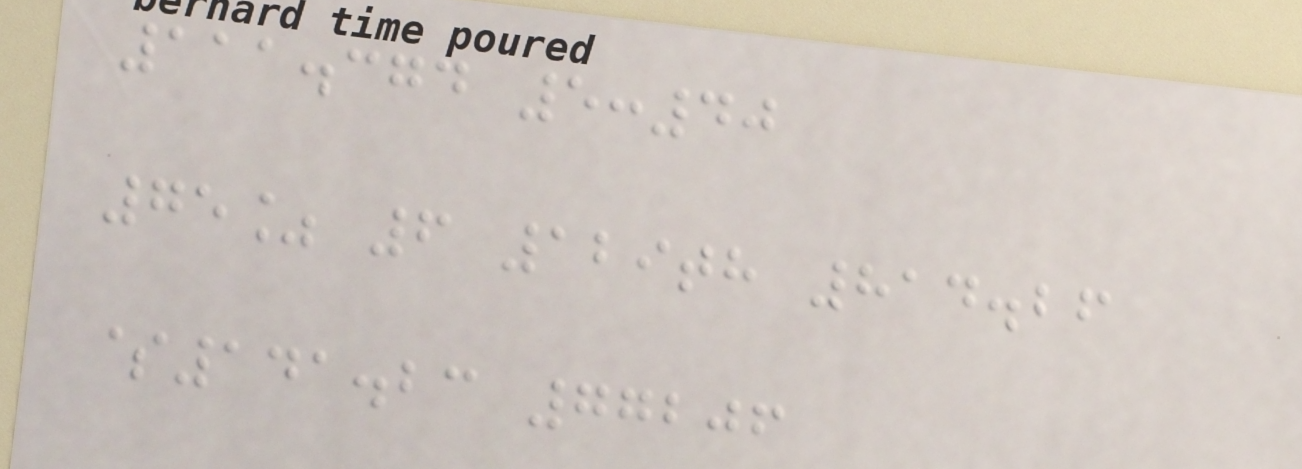111.374 5:40
75% 6 129th 814.26
$141.23 77206
